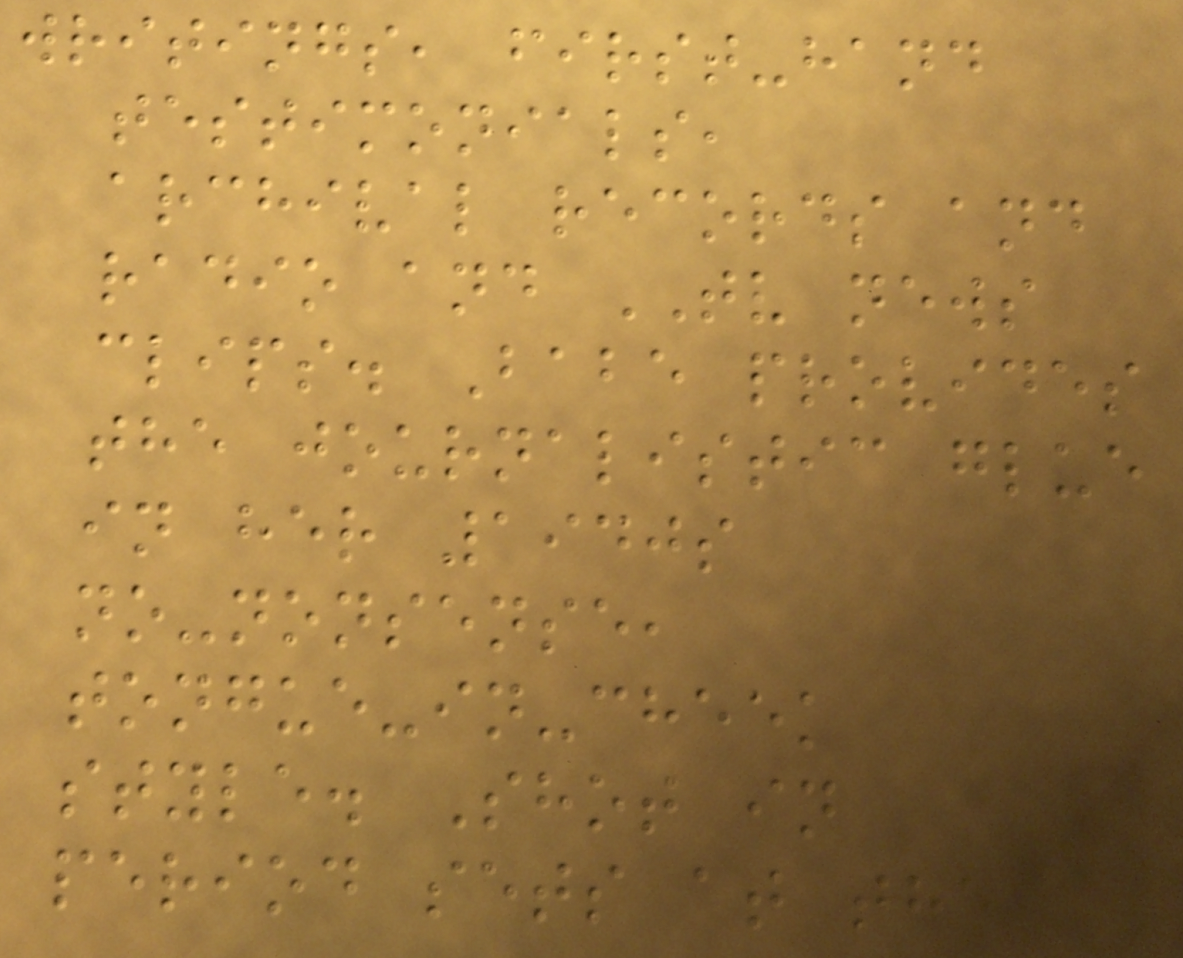writings, first-hand
testimonials,
archival records and
radio and TV news
clips. Babe provides
the journalistic glue
in her 1940s
no-nonsense,
tongue-in-cheek
style. Shot in
period sets at the
